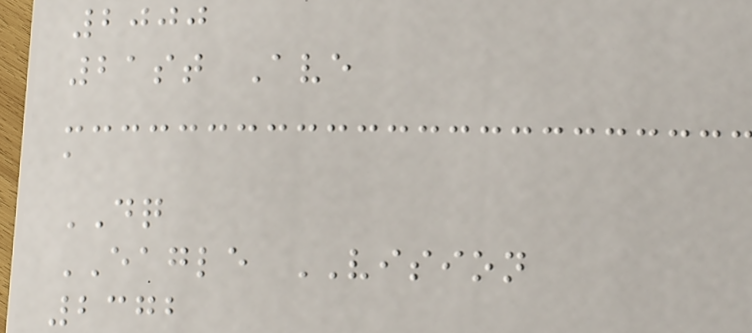2000
21st Ave
a
DQ
EAGLE VISION
2372
